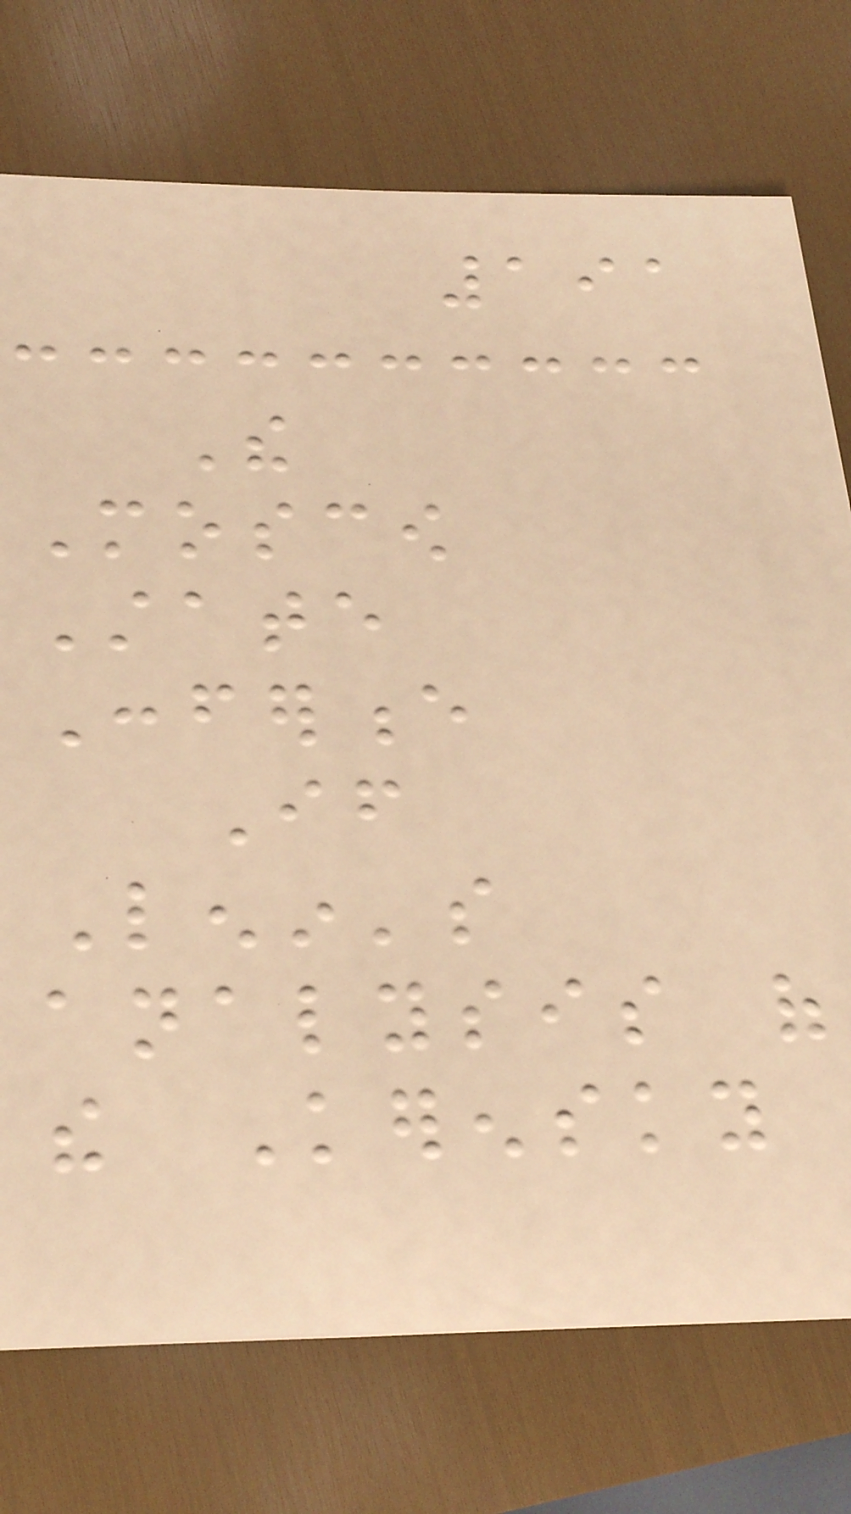191
The
Moscow
State
Conference
If
Lenin's
analysis of
the Kerensky
